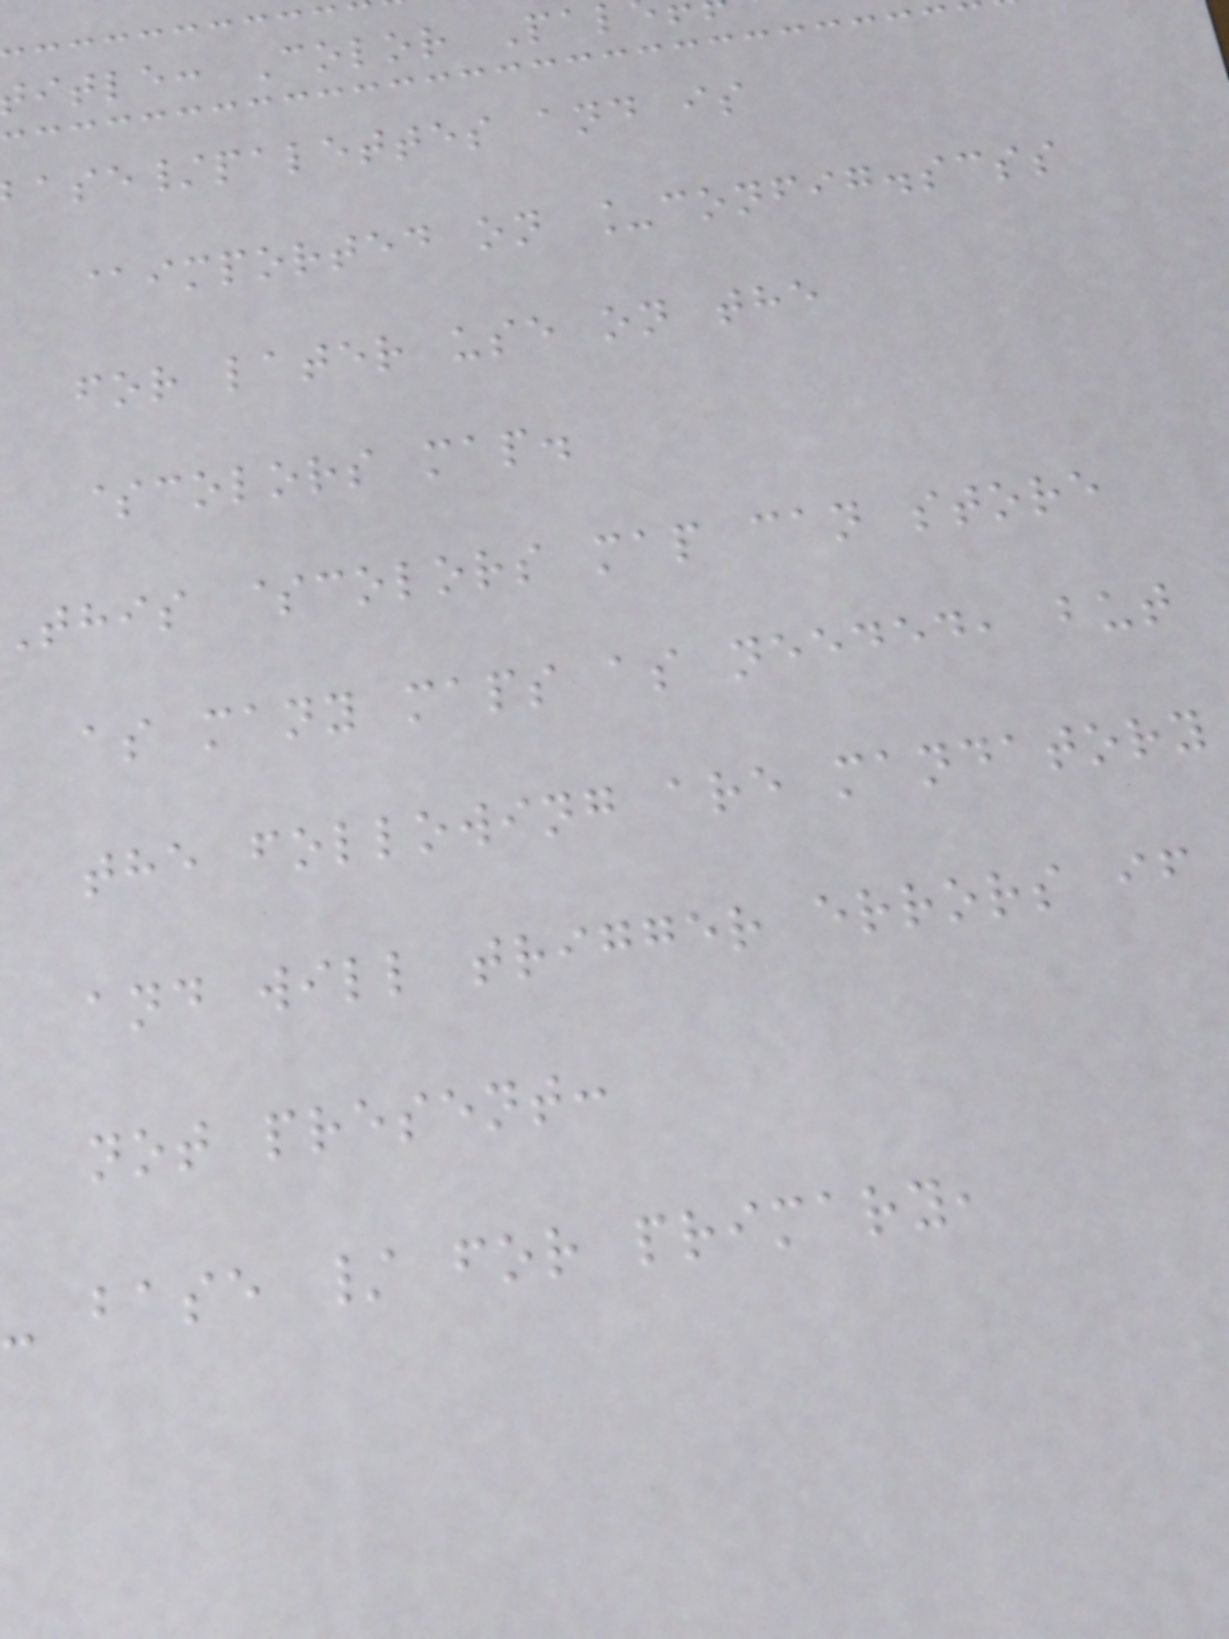itle: Color Pa
ase/palettes and is
@imported on _config.scss
for later use on the
$colors map.
This $colors map can store
as many maps as needed, but
the following are mandatory
and will trigger errors if
not present:
- base / for primary,
